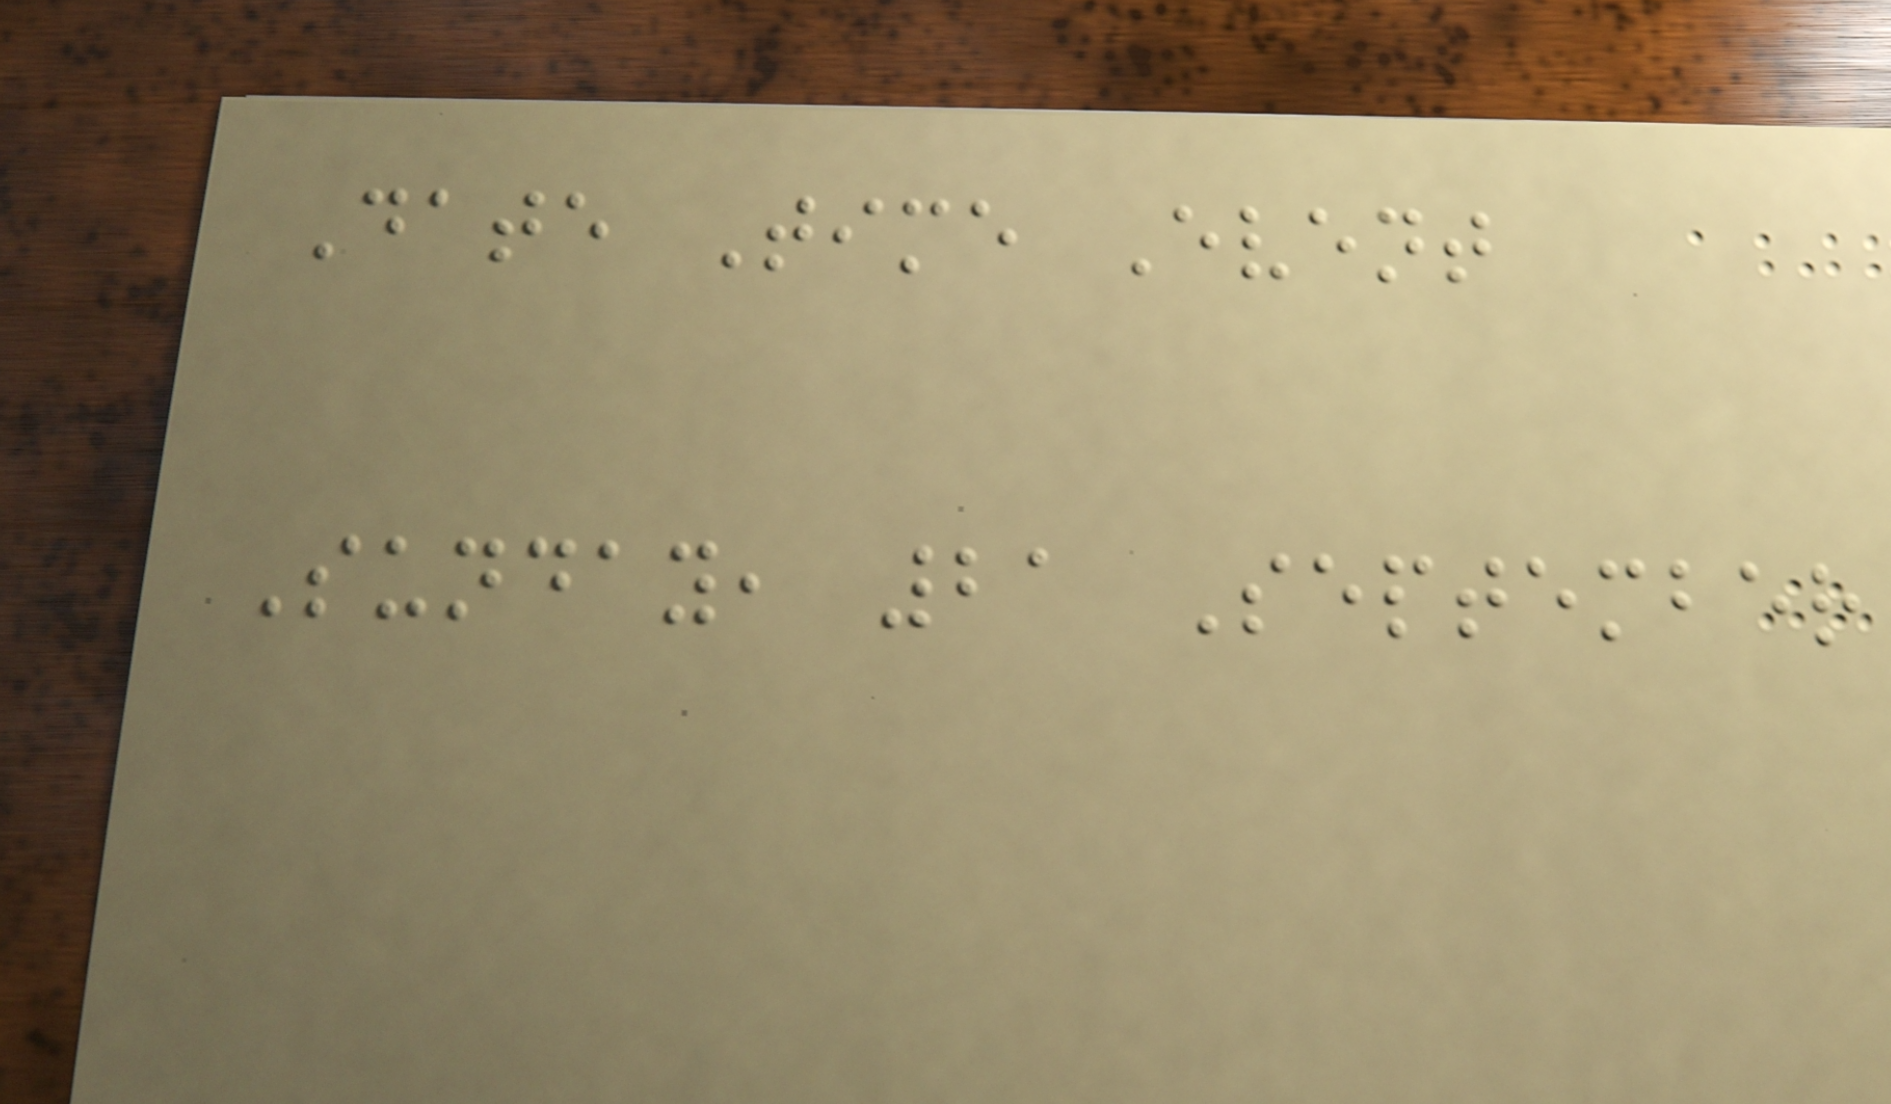Date Time Event
Sunday, 21 September
